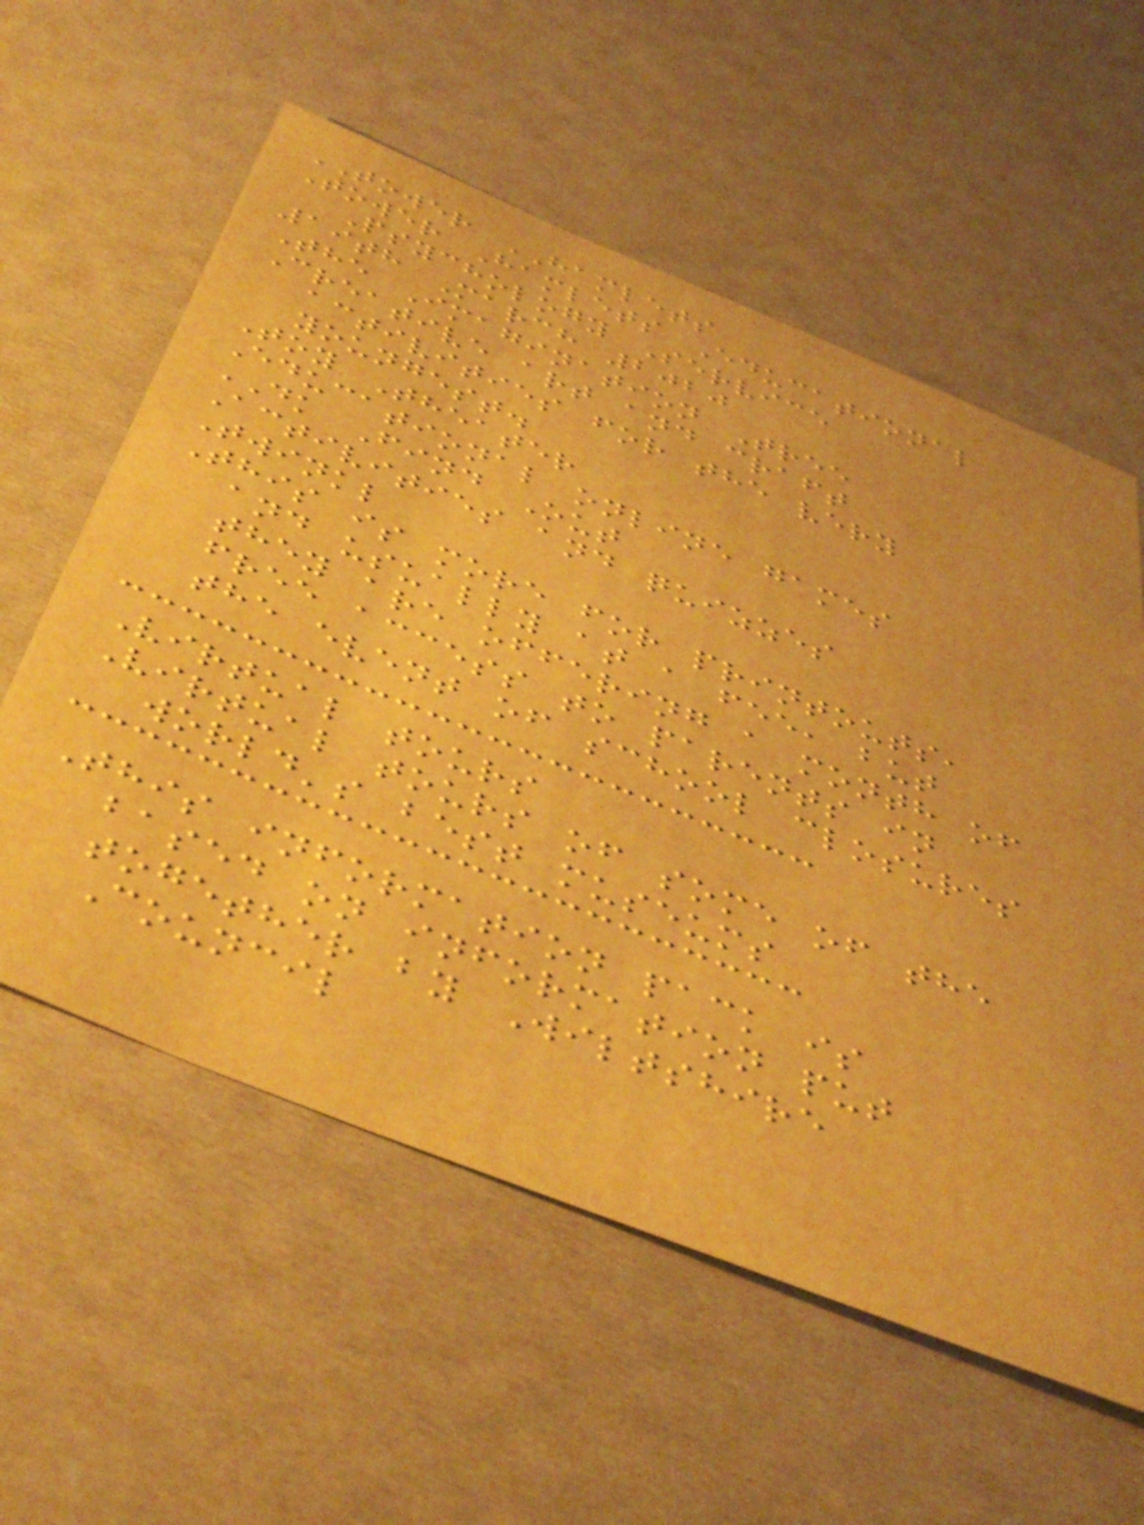TOWER HAMLETS
Tower Hamlets Educational
Psychology Service
19th March 2020
The Imagination Tree
Creative art and craft
activities for the very
youngest.
Toy Theater
Educational online games
DK Find Out
Activities and quizzes
Twinkl
This is more for printouts,
and usually at a fee, but
they are offering a month of
free access to parents in
the event of school closures
Virtual tours
Virtual tours of some of the
world's best museums
This information pack is
based on information put
together by Wiltshire
Council
